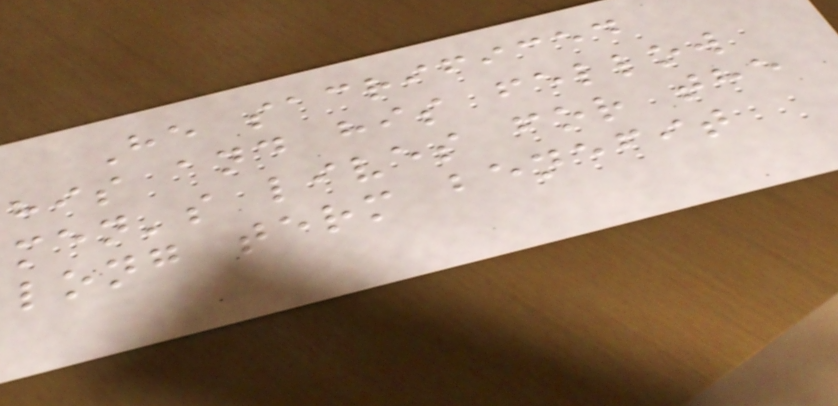He sacrificed
his and his fellow
men's lives for the
long term benefit
